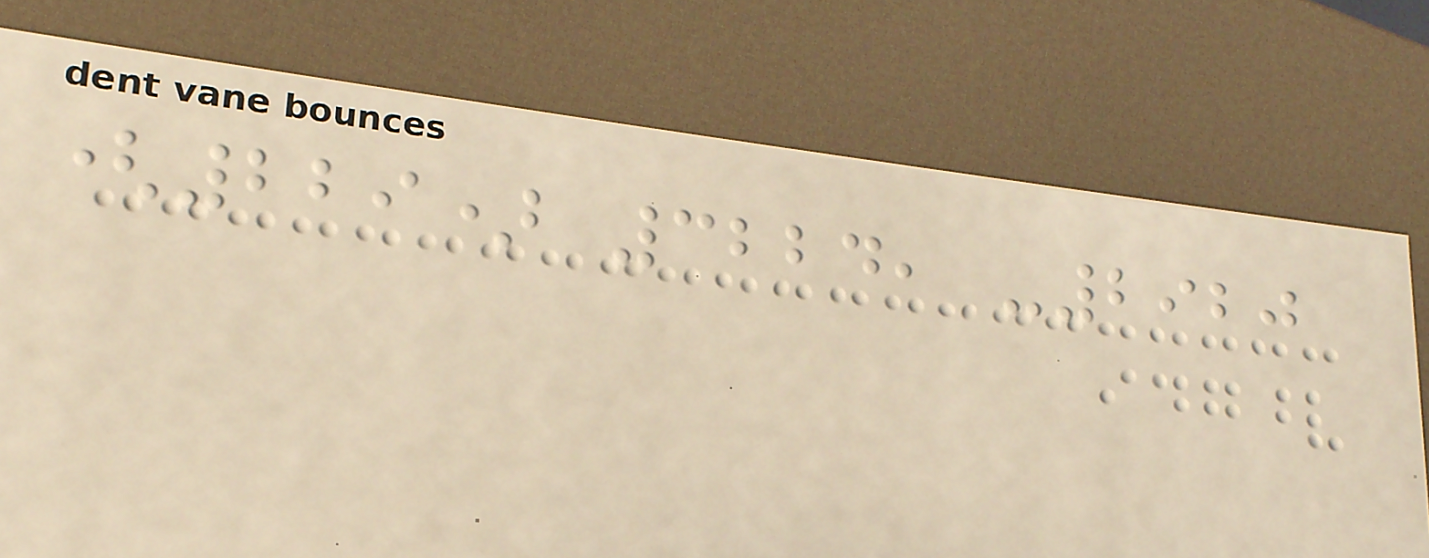(229) 3224, -2920
